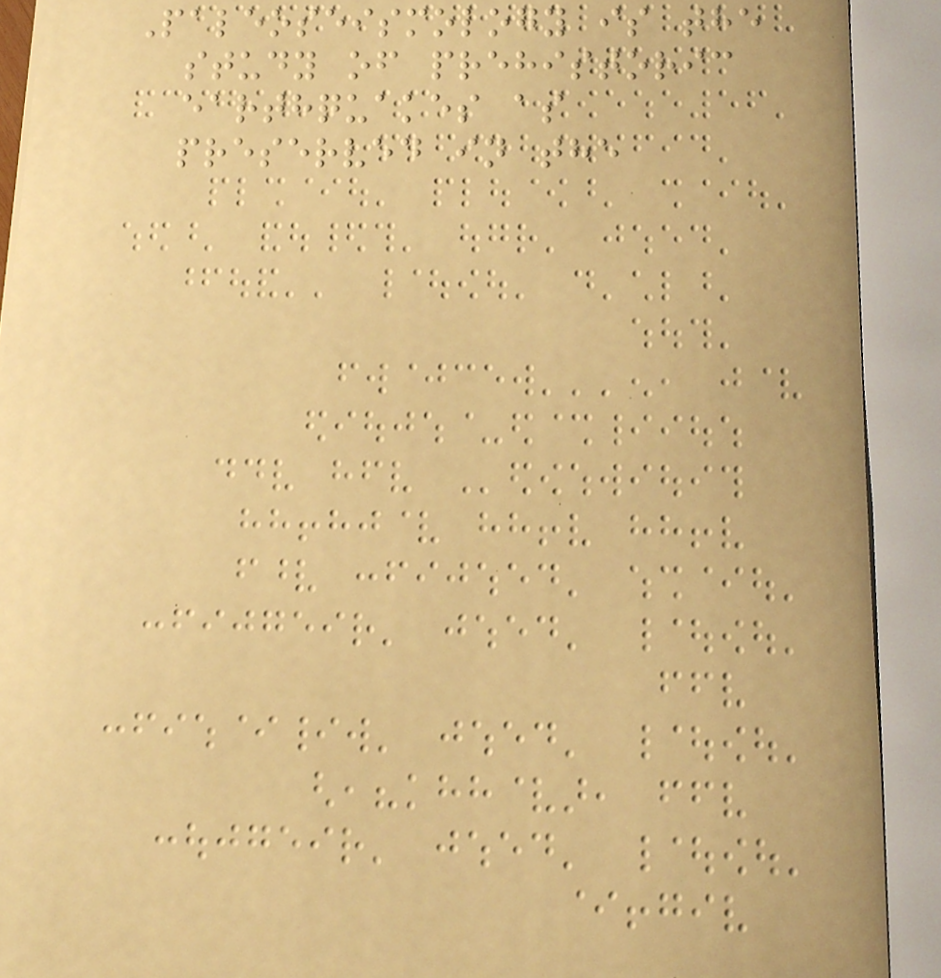Paleoseismology is the
study of prehistoric
earthquakes as
preserved in the
